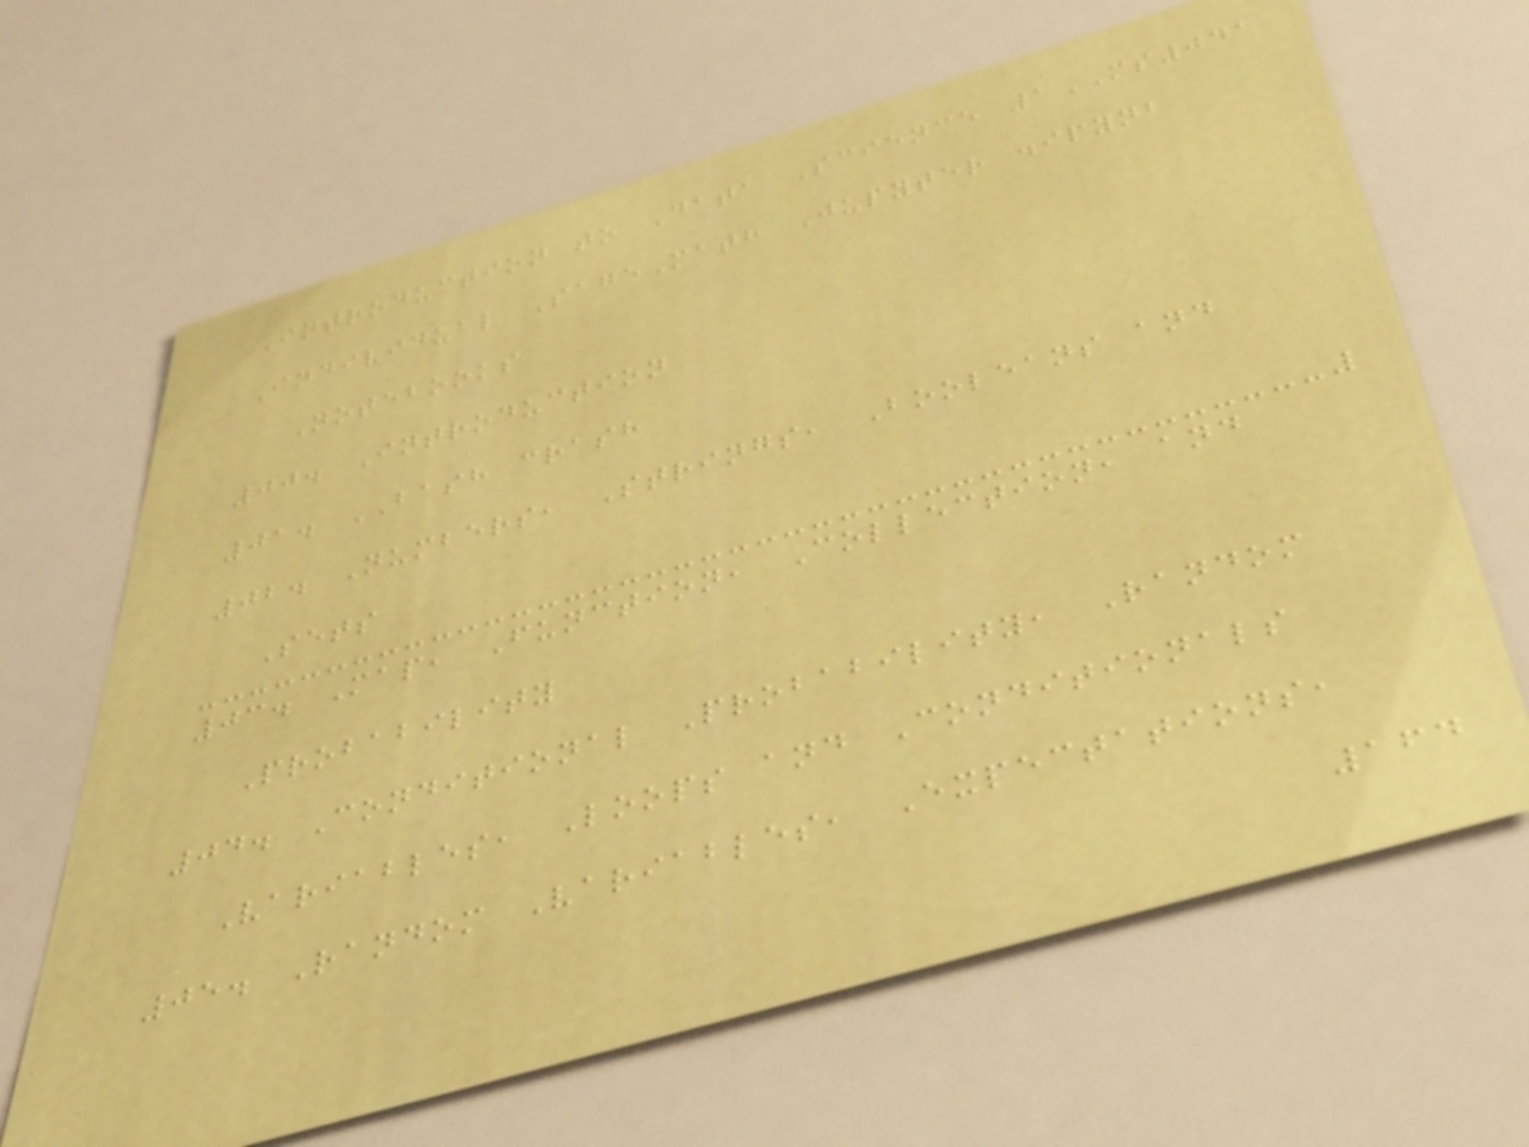Introduction to Data Science 1MS041
Individual SageMath Jupyter .ipynb
Notebooks
00. Introduction
01. BASH crash
02. Numbers, Strings, Booleans and
Sets
03. Map, Function, Collection, and
Probability
04. Conditional Probability, Random
Variables, Loops and Conditionals
05. Random Variables, Expectations,
164
